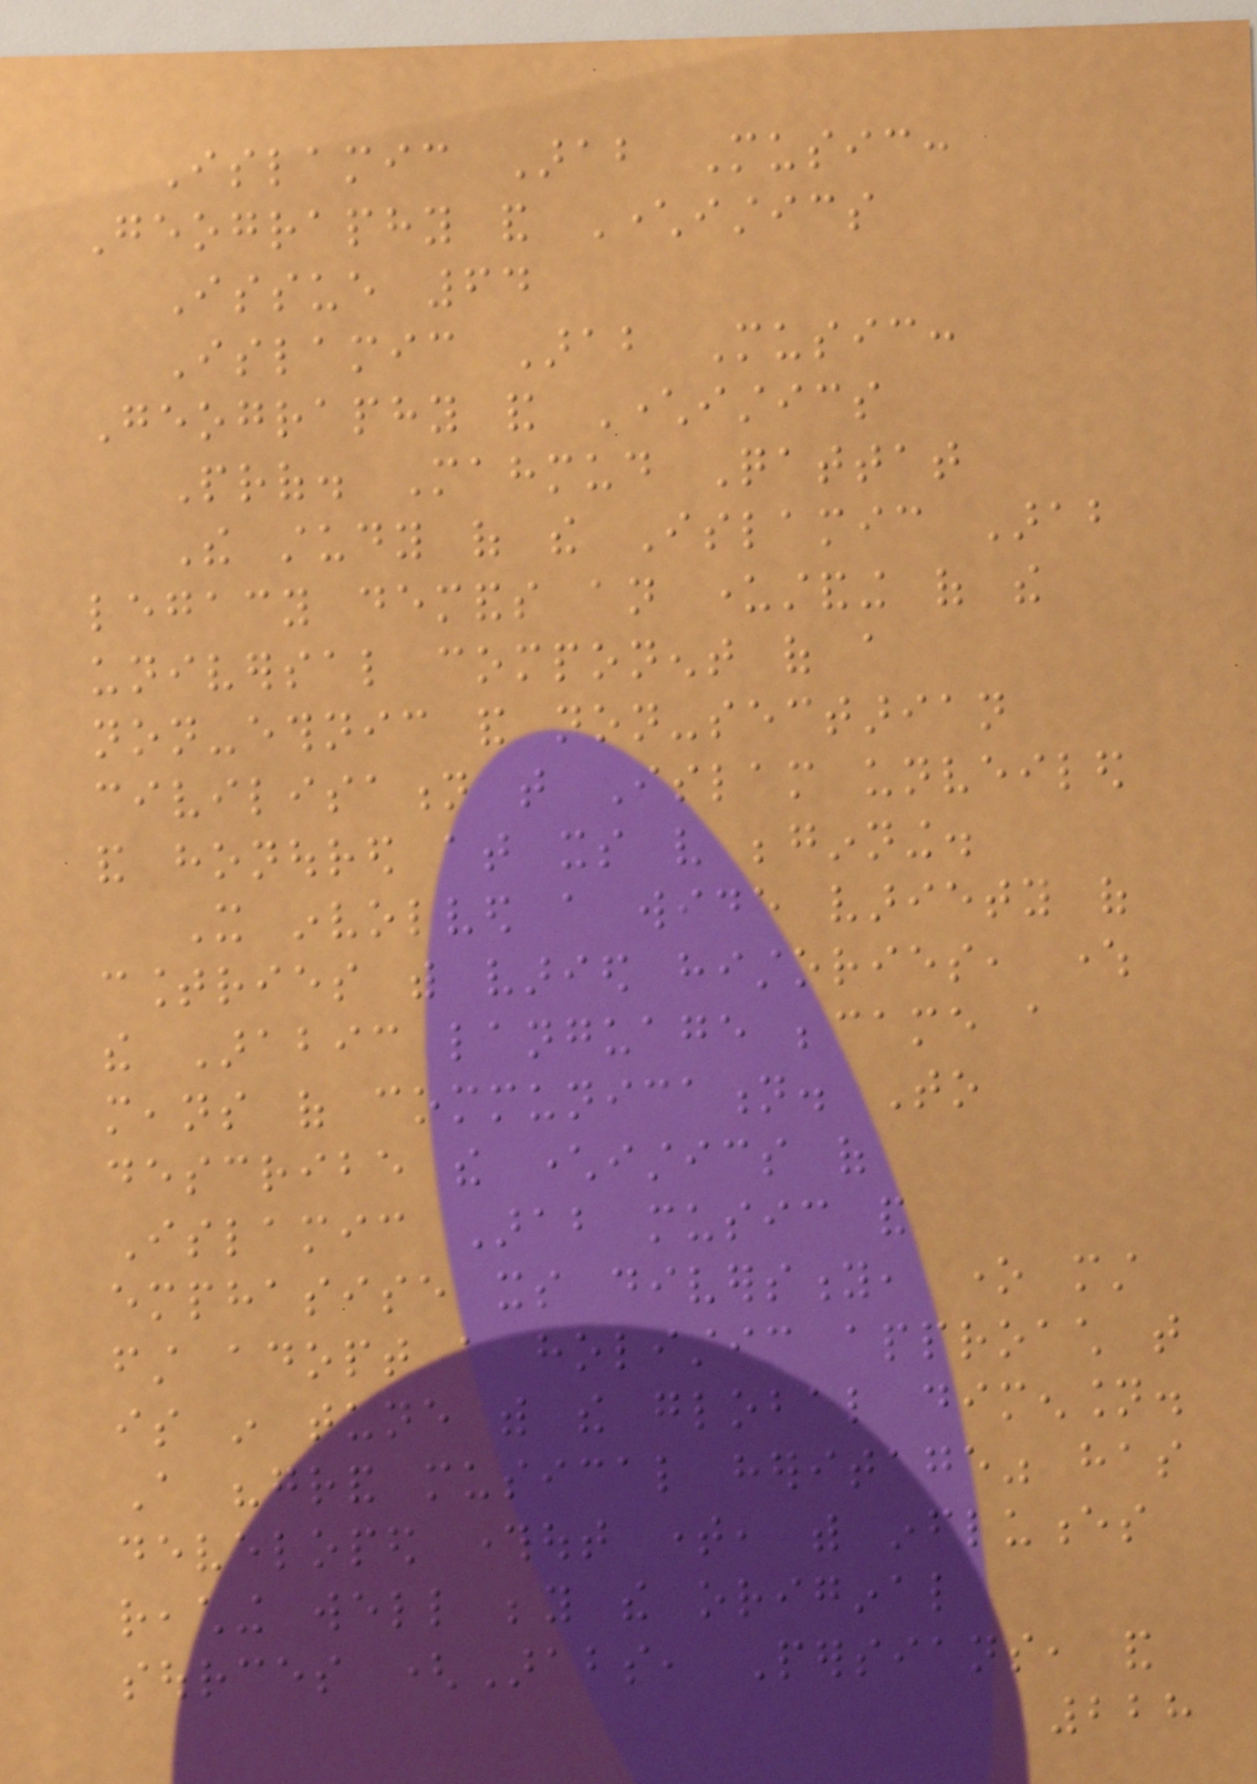Islamic Arab Music:
Geography and Characteristics
Issue 64
Islamic Arab Music:
Geography and Characteristics
Prof. Mahmud Qattat
The study of the Islamic Arab
legacy demands an understanding of the
universal component of a
non-ethnic and non-sectarian
civilisation that Islam unveiled
and honoured at its very beginning.
It involved a wide variety of
countries with varied histories, where
the Arabic language became a
means of communication. To
describe the characteristics of
Islamic Arab music and
emphasise its diversity, one must
first adopt a holistic approach that
is in tune with the global dimension.
A "grand musical heritage" has
developed throughout time, with influences
reaching well beyond the original
sources (Arabs, Persians, and
228
